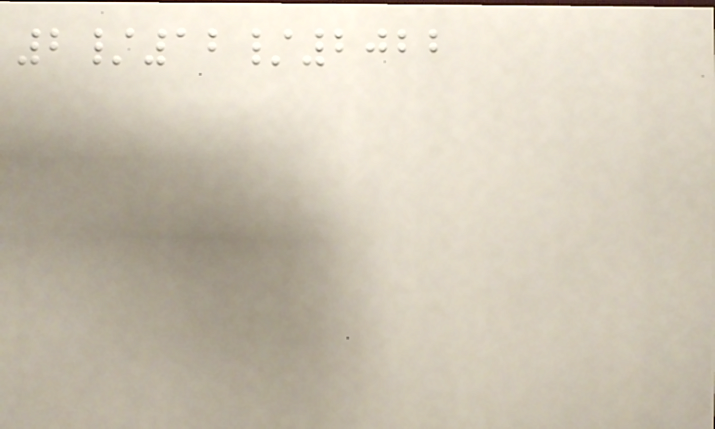2/12/2022
